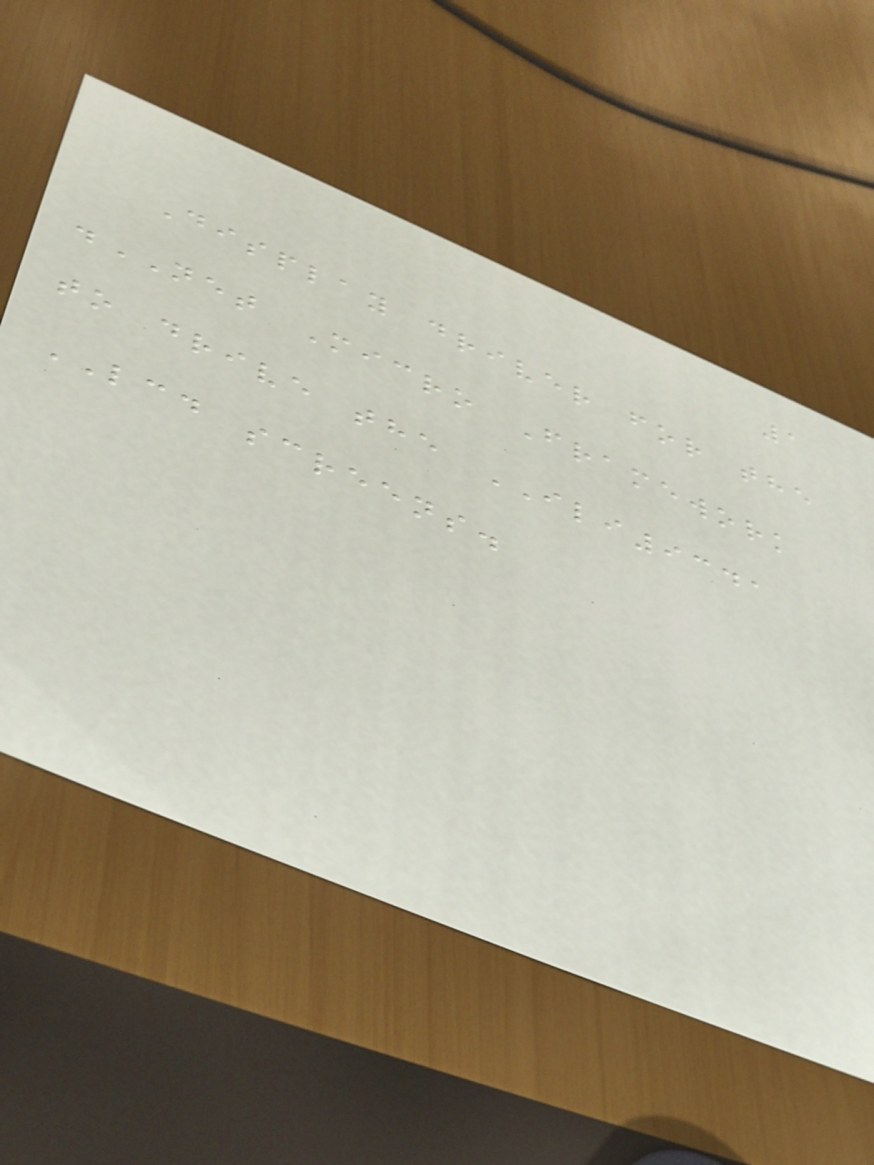1
Display driver for the
.NET Micro Framework
to drive the ILI9341
LCD screens.
